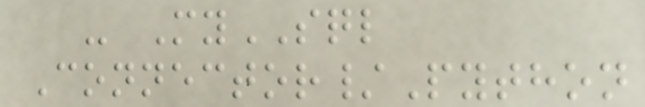- MySQL
Connector/Python
